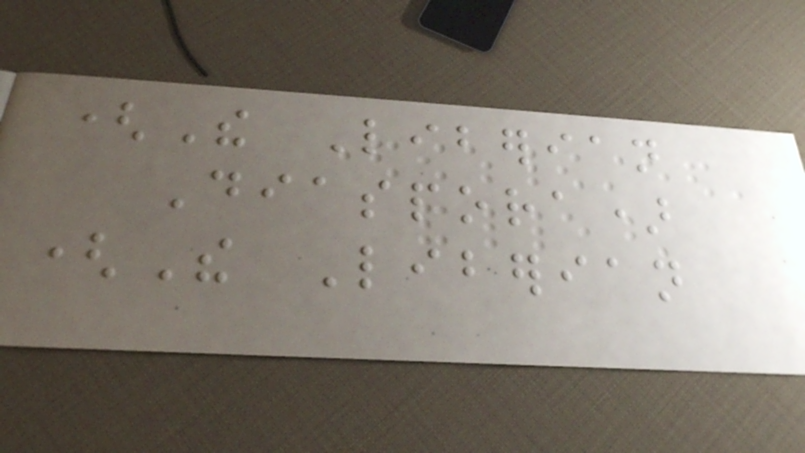(The Liberian
Diaspora)
(The Liberian
